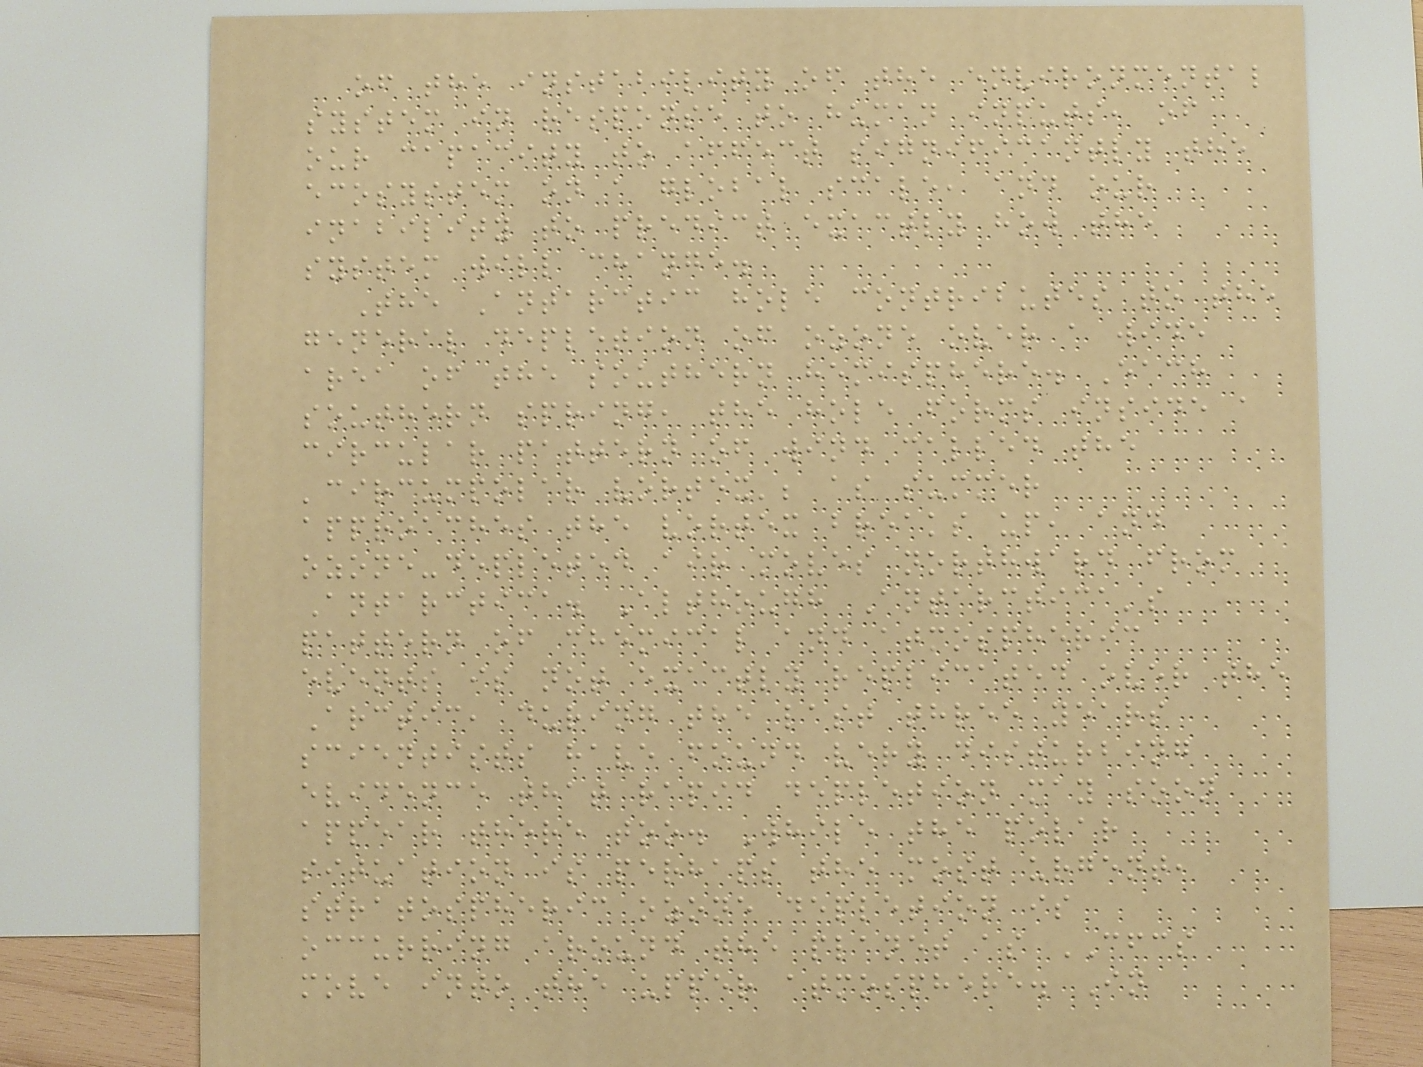of the instability of the environmental
system in response to human inputs, of
our capacity to affect significantly the
ecosystem on a global scale, and our
inability to predict exactly how the
system will change.
The Antarctic hole contributes to the
general depletion of ozone over a wide
area of the southern hemisphere. Each
southern spring, the hole forms inside a
circular pattern of wind called the
'circumpolar vortex'; as summer
approaches the vortex breaks up, and
ozone-depleted air moves northward from
Antarctica. Although Antarctica's
pattern of chemical and atmospheric
events is not exactly replicated over the
Arctic, during the last three years
scientists have found very disturbing
evidence that rapid depletion may soon
appear there too. While the polar
situation is perhaps the most urgent,
stratospheric ozone depletion is
occurring around the planet as CFCS
move into the upper atmosphere. In
